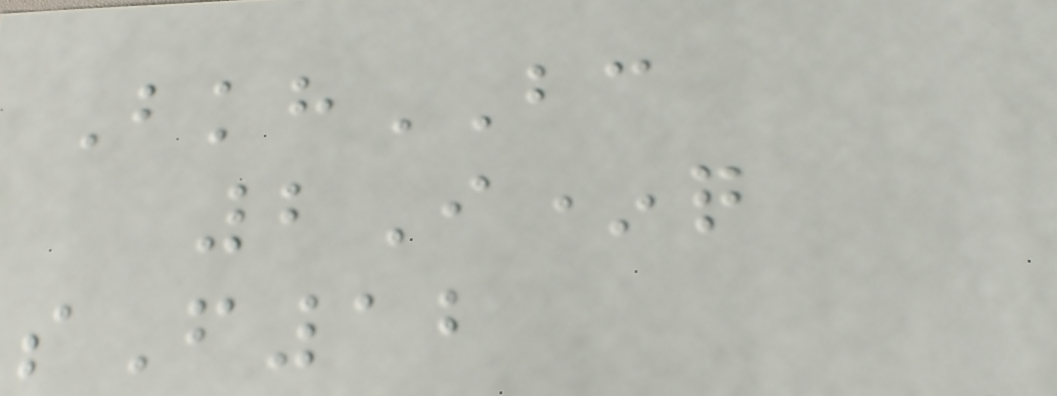BkhBC
2I*q
sF12
